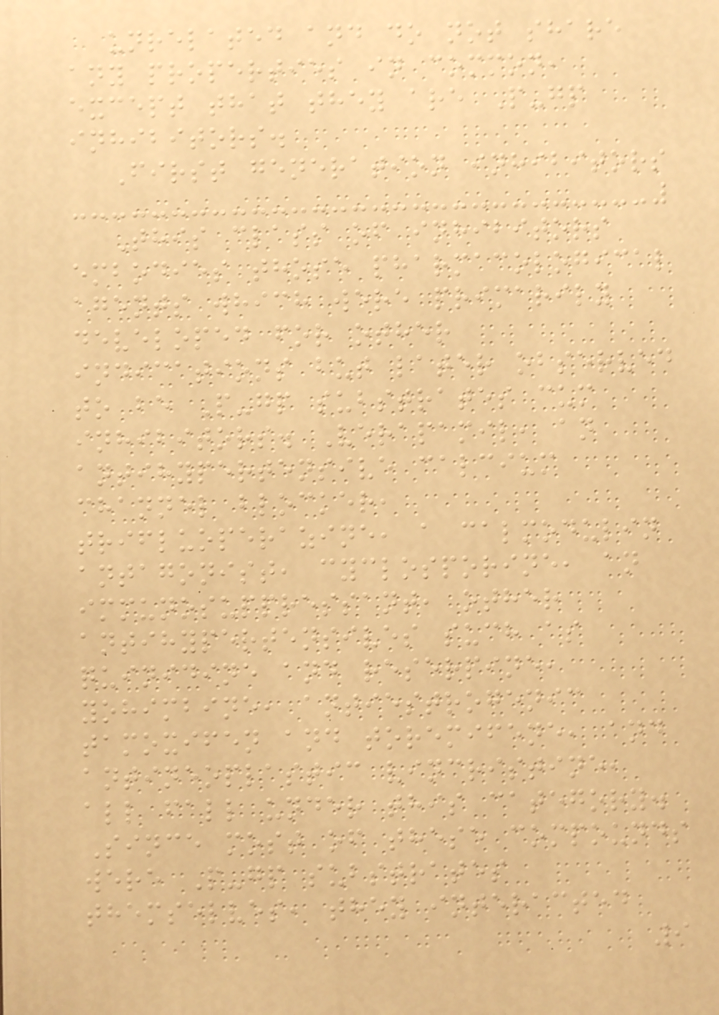unrelated and do not share
any properties in common,
except that they are P-gp
inhibitors.
First generation inhibitors
This class of inhibitors
embodies those pharmacological
agents which were primarily
developed for other
indications but later observed
to be P-gp substrates cum
inhibitors. Verapamil, an
antihypertensive calcium
channel blocker,
trifluoperazine, a calmodulin
antagonist, cyclosporine, an
immunosuppressant, other
antihypertensives such as
quinidine and reserpine,
yohimbine, antiestrogenic
tamoxifen and toremifene, and
antineoplastic vincristine,
all fall under this category.
Since most of these compounds
were P-gp substrates
themselves, they interacted
9
